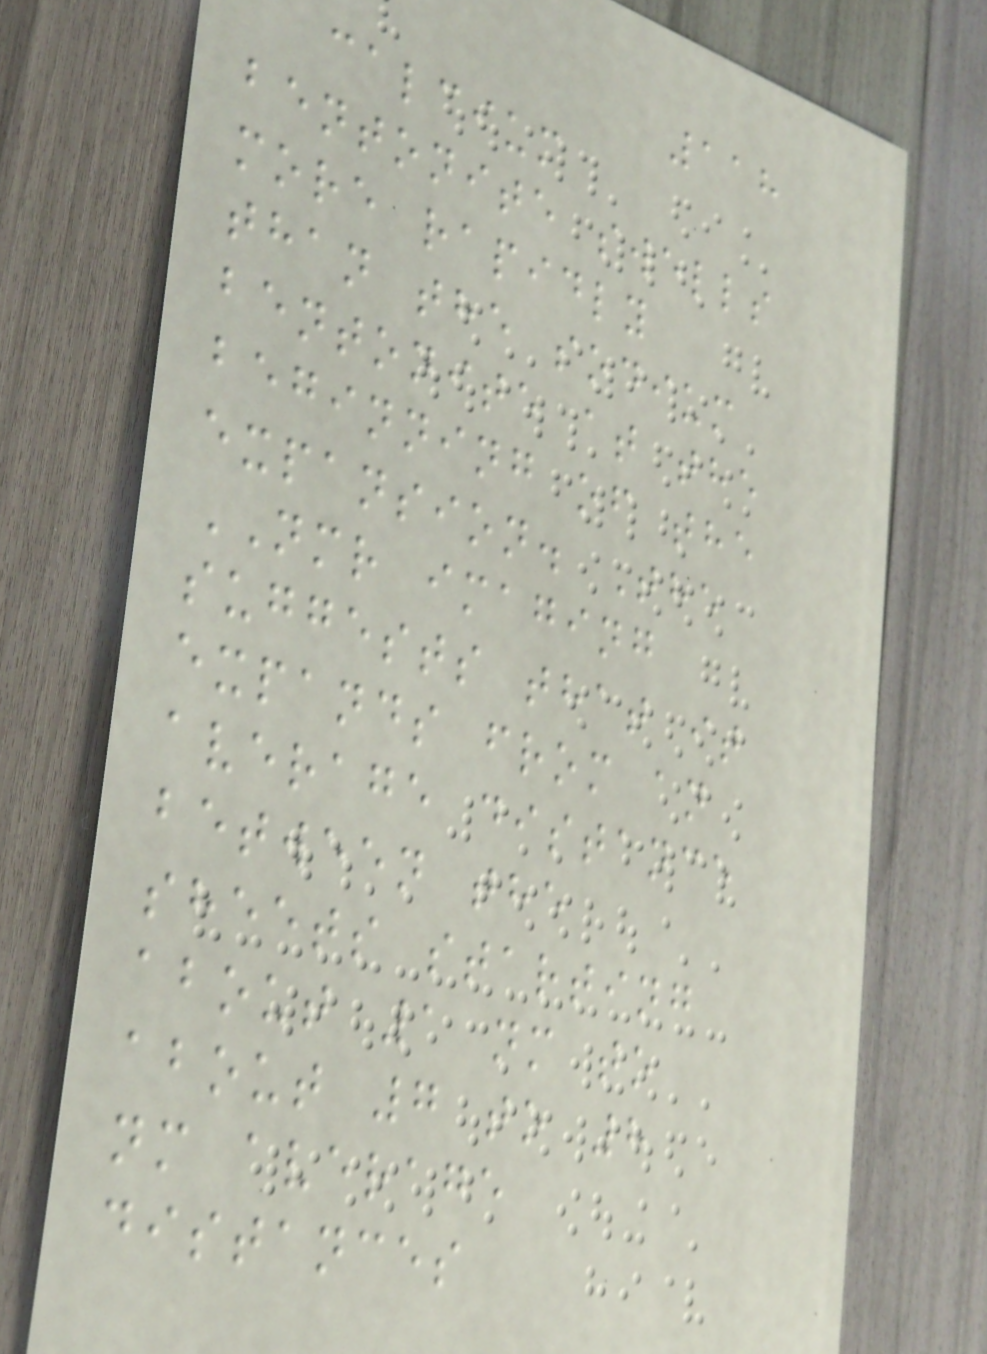118
calcium
bentonite swells
more rapidly
than the sodium
bentonite at the
beginning of the
expansion. The
NMR imaging
suggests that it
expands from an
average distance
between the
sheets starting
about 1 nm to
about 7 to 8
nm average
distances
